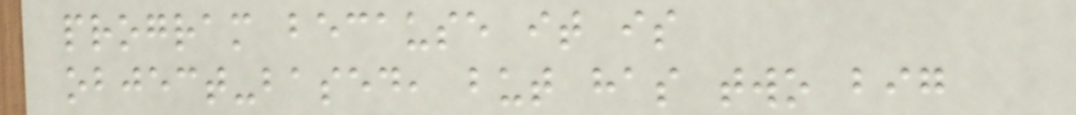program because it is
object-based, but has two big
